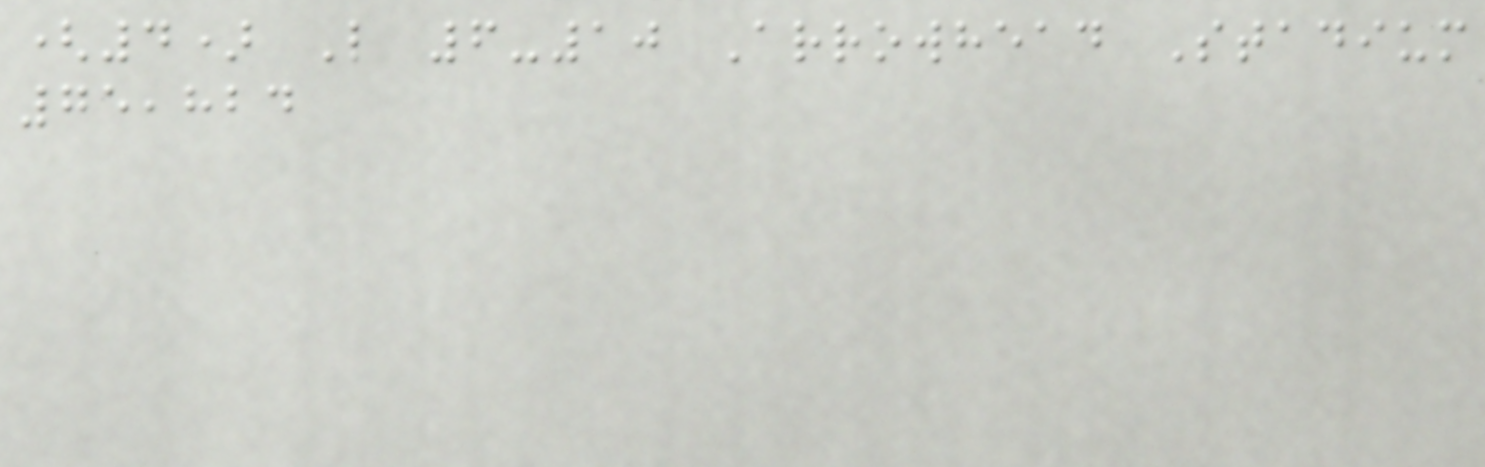(4) L 6-10 Arrowhead Stadium
75,824
